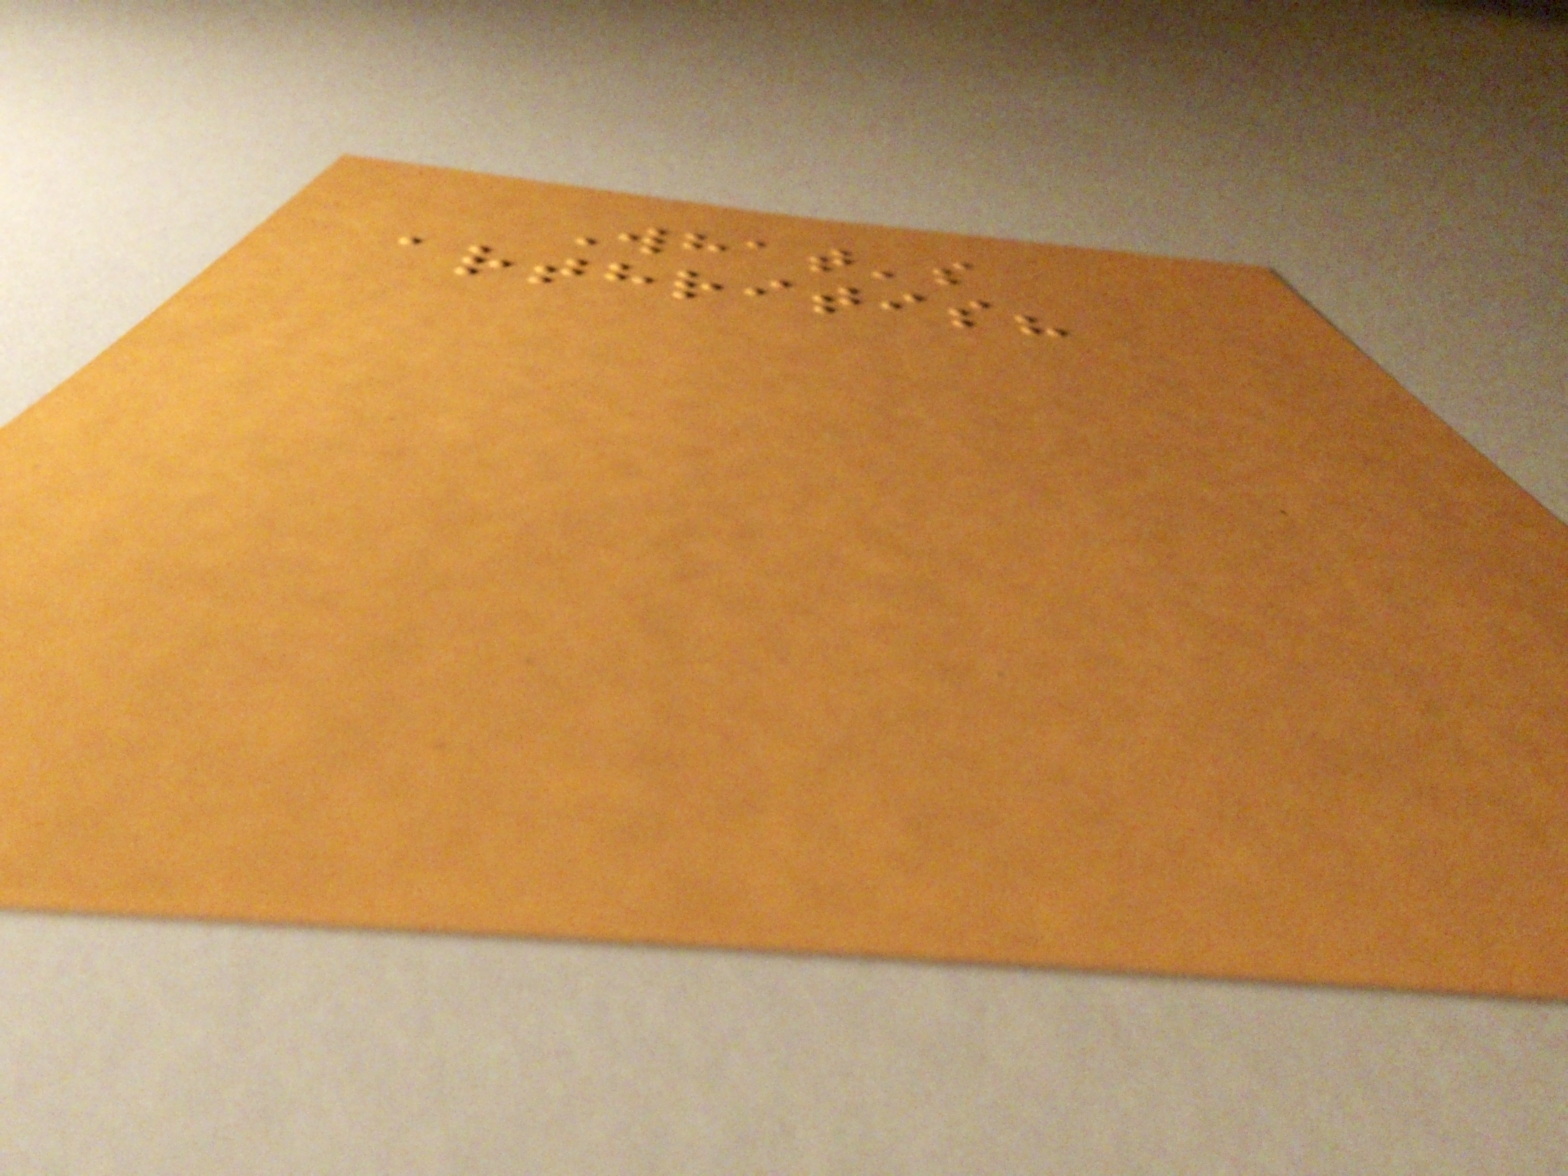What's
arthritis?
